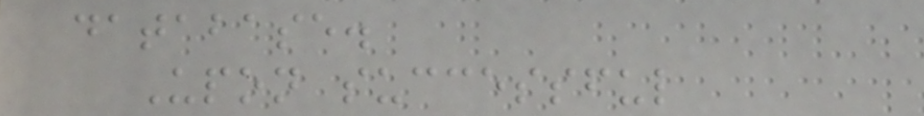database.
Upon successful
